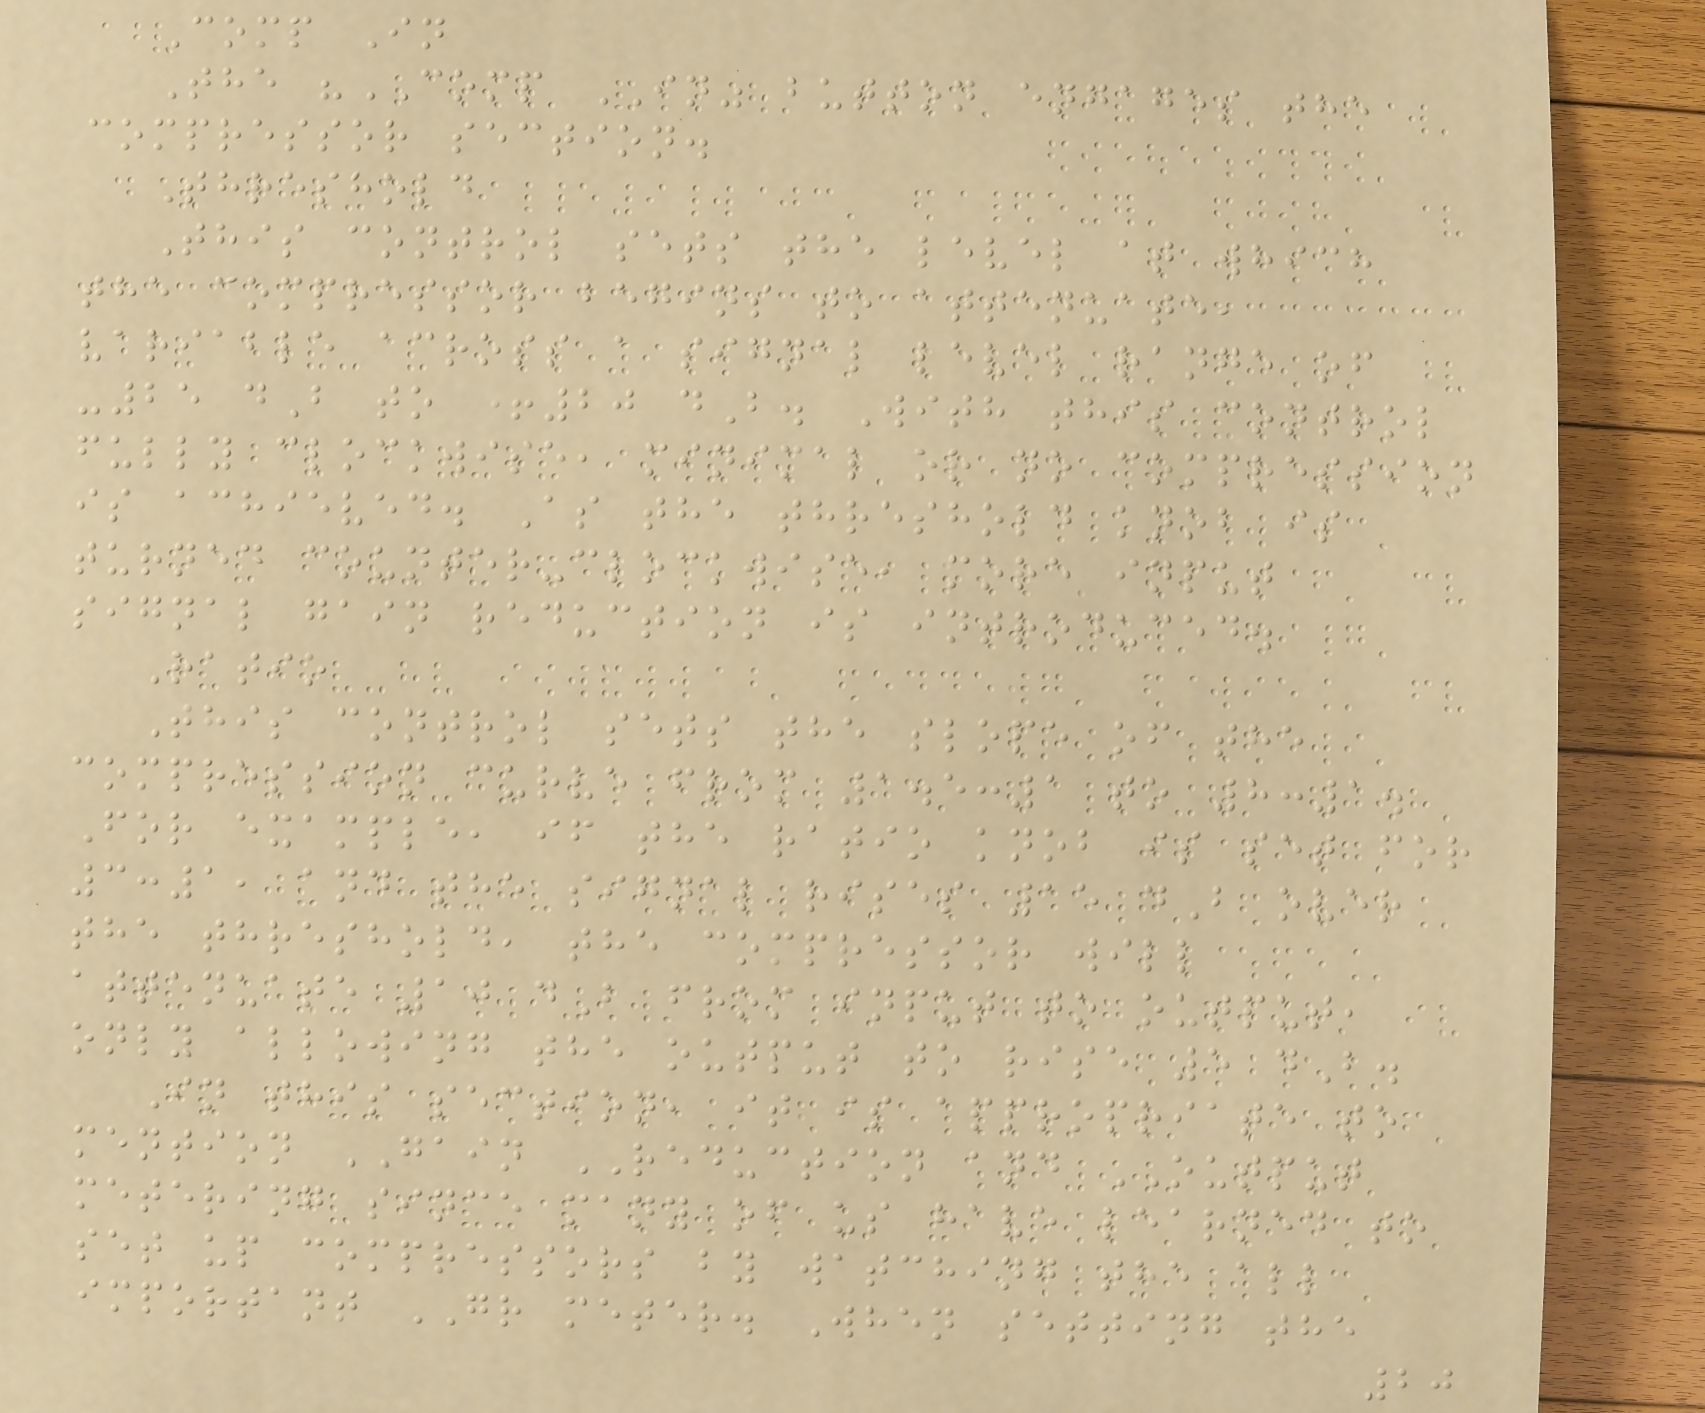Comp In
The "COMP IN" button engages the
compressor section.
Threshold
This control sets the level at which
the compressor begins to attenuate,
variable across a signal level range of
-25 dB to +20 dB. With this control
fully clockwise, minimal or no compression
is achieved. As the threshold knob is
turned counter-clockwise, more input
signal gain reduction is introduced.
Ratio
This control sets the slope of the
compression curve from 1.5:1 to 8:1.
For example, if the ratio knob is set for
3:1, and the signal rises 15 dB over
the threshold, the compressor will
attenuate 10 dB from input to output,
only allowing the output to rise 5 dB.
In this section, it is appropriate to
mention GAIN REDUCTION and OUTPUT
metering since many of us have learned to
set up compressors by watching the all
important GR meter. When setting the
20
